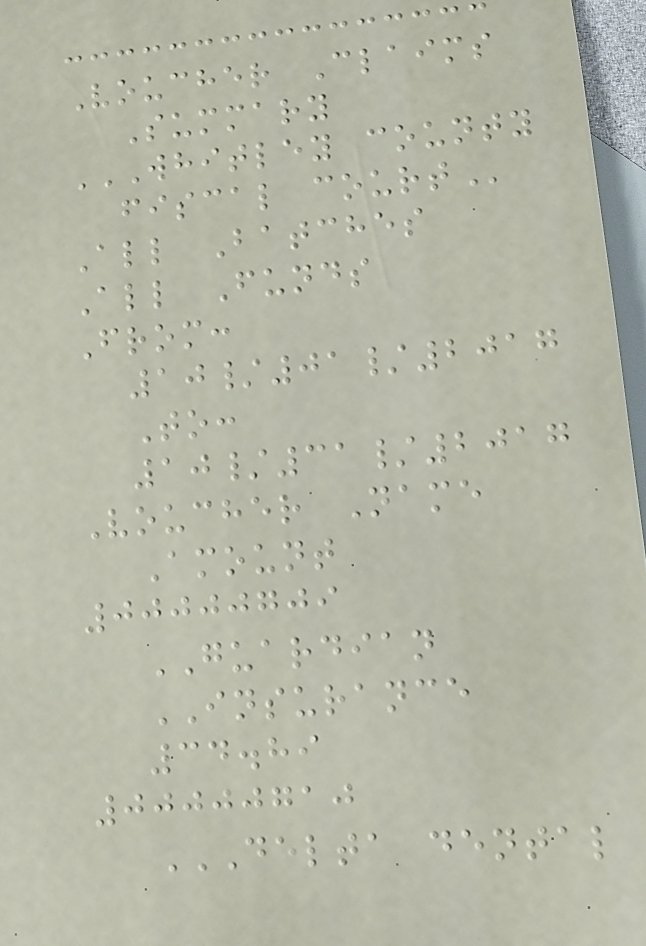Voucher Claims
Summary
WHITLEY COUNTY
FISCAL COURT
All Batches
All Funds
From:
10/01/2017
To:
10/31/2017
Voucher Name
Amount
00000709
GUARDIAN
INSURANCE
34.89
00000710
DELTA DENTAL
